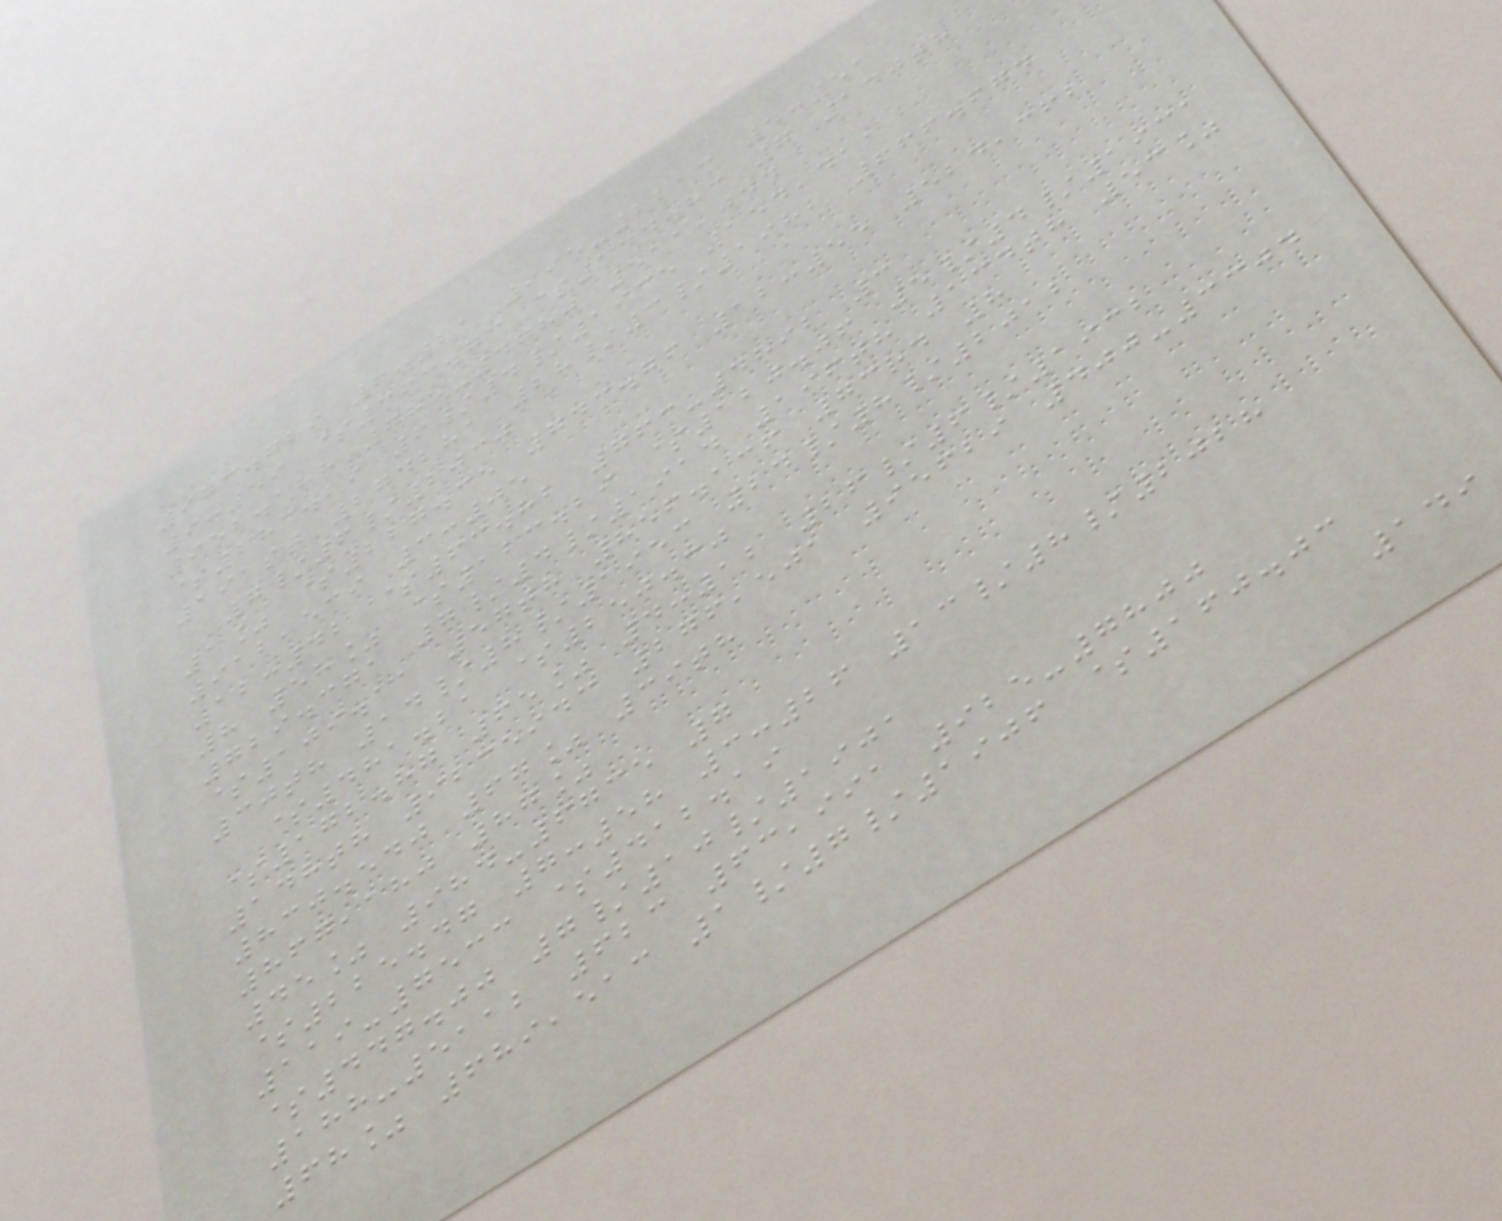973.729 6:21 995-2213 4:51
9:49 $363.73 $144.83 7 140th
952.188 785-4780 511,044
$283.29 6/4/1935 154,411
191st 274281 28/3/1982 666.674
7/6/2030
1% $227.35 743.76 12:55 524,362
912,539 3:05
12:42 $63.82 763-4892 3
8 58% $123.29 $120.06 5/4/1931
729.371 7/4/1914 196th 134th 53%
$109.11 57th 856.136 73rd 8
30th 14/8/1953 24/8/2012
$481.21 $250.30
$172.87 65% 4:12 26/6/1932
148th 9235943 276,501 95629 400-3304
830.540 67% 39th
867,180 87%
45% 984-6735 7
$225.47 7:58 3:26 13/8/2028
119-7533 $412.19
$447.00 7/10/1901
188-5112 623 63,991 925-7800
68% 689,513 1/7/1906 $160.03
149
